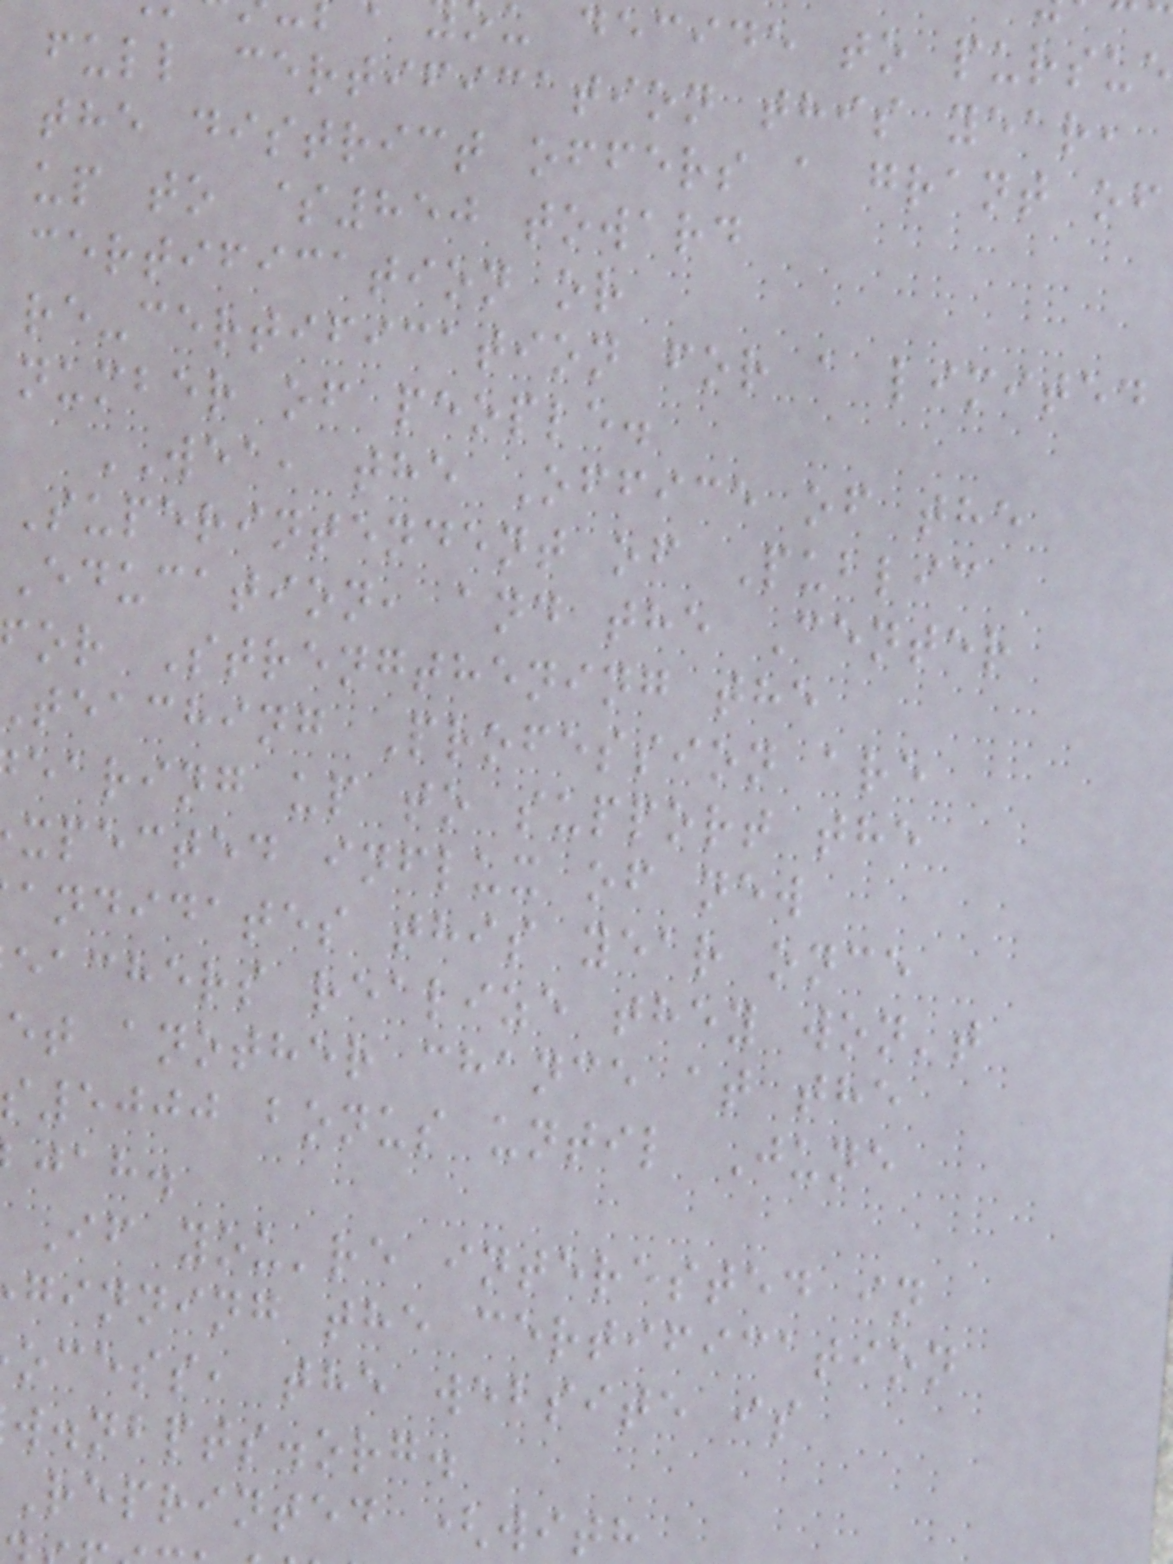u decide to pursue
full certification this year,
the district offers a grant of
up to $850 toward
certification or
re-certification for a limited
number of people.
WEA, the Office of the
Superintendent of Public
Education, and the Center
or Strengthening the
teaching Profession are
earing up to support the
xpected influx of new
andidates this year once
eachers realize they won't
et another chance at the
5000 bonus until June
jah.
If you're interested in
ginning the certification
ocess, the website is
w.nbpts.org.
Reprinted (with
